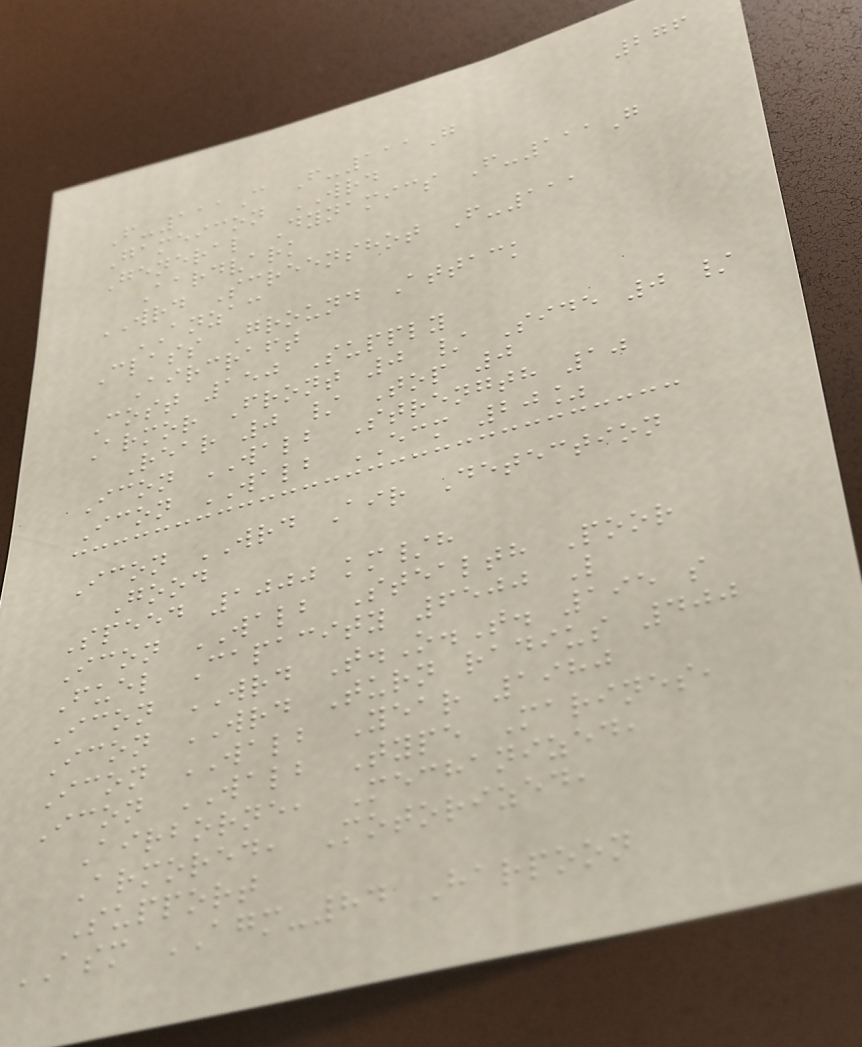276
F-111C F-111G
Gameicon WRD
General Dynamics F-111G
Aardvark
WRD Screenshot F-111
ANZAC
Class Ground Attack
Aircraft
Cost 150 Supply
Armor Front 0 / Side 0 /
Rear 0 / Top 0
Icon WALB Strength 10
Icon WALB ECM 20%
Icon WRD Air Detection
Good
Speed 1000 km/h
Icon WALB Stealth Poor
Fuel Capacity 6500 L
Icon WRD T.O.T. 195 s
Icon WRD Turn radius 400
Icon WALB Year 1980
Icon WALB Type Marines,
Airborne, Mechanized,
Armored, Motorized,
Support
ASM AGM-84 Harpoon
